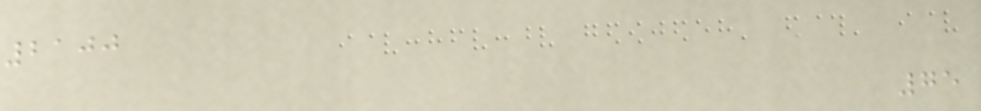2100
75
